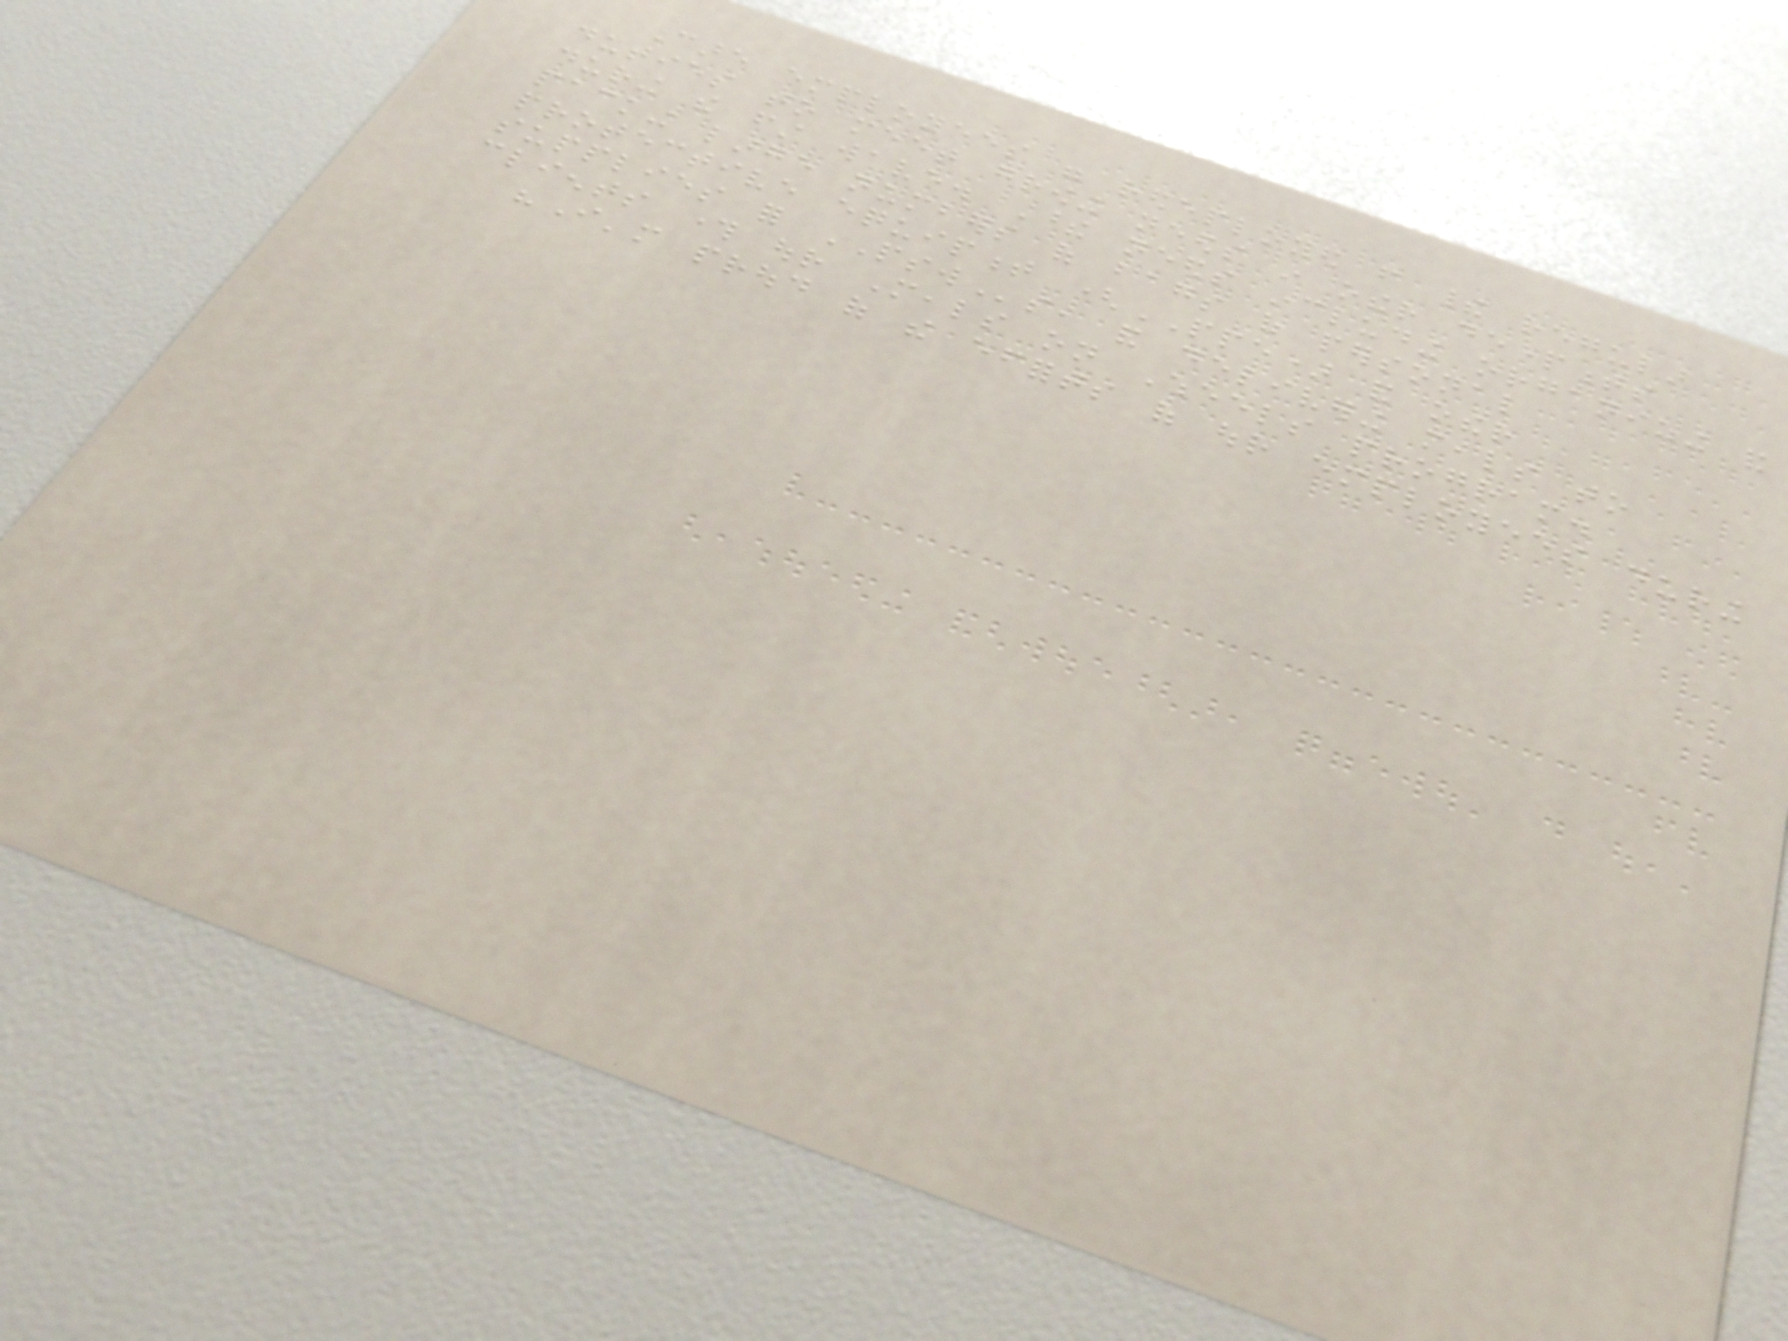Care employees were redeployed from their regular
duties to meet growing needs in other departments
during the first wave. These needs including organizing and
packing large numbers of bags of personal
protective equipment (PPE) and other
supplies for PSWs, and delivering meals to
clients through our Meals on Wheels program.
"I'm proud of the efforts of our employees during
